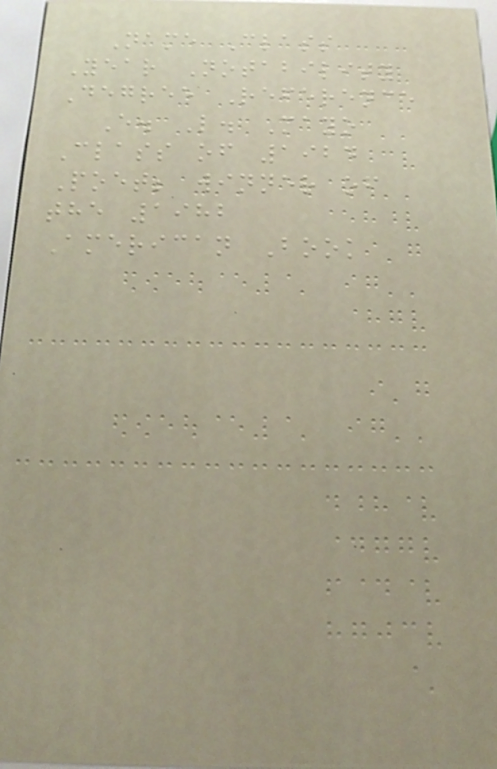Name Class
Year Notability
Degree Reference
E. L. Mayo
Class of 1924
Poet; winner of
the 1982
American Book
